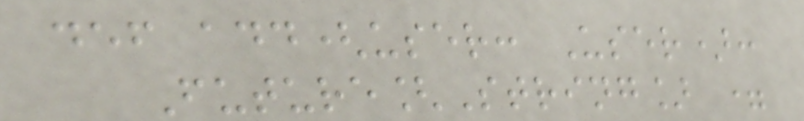def add(user: User):
Future[String] =
